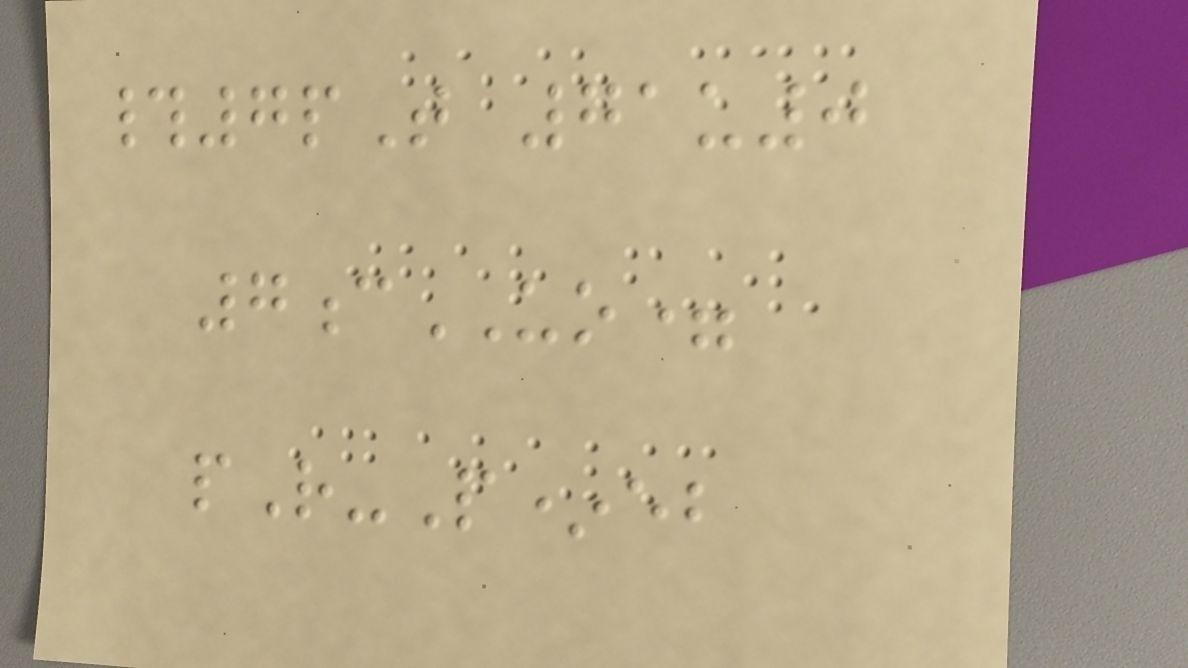#7pT 71u0
7cUO=
pR-P*eb
